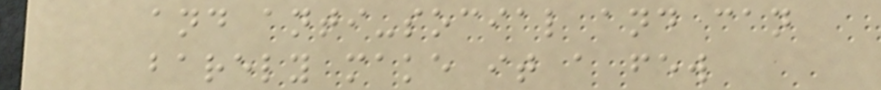and anti-social and can
barely make it a few
